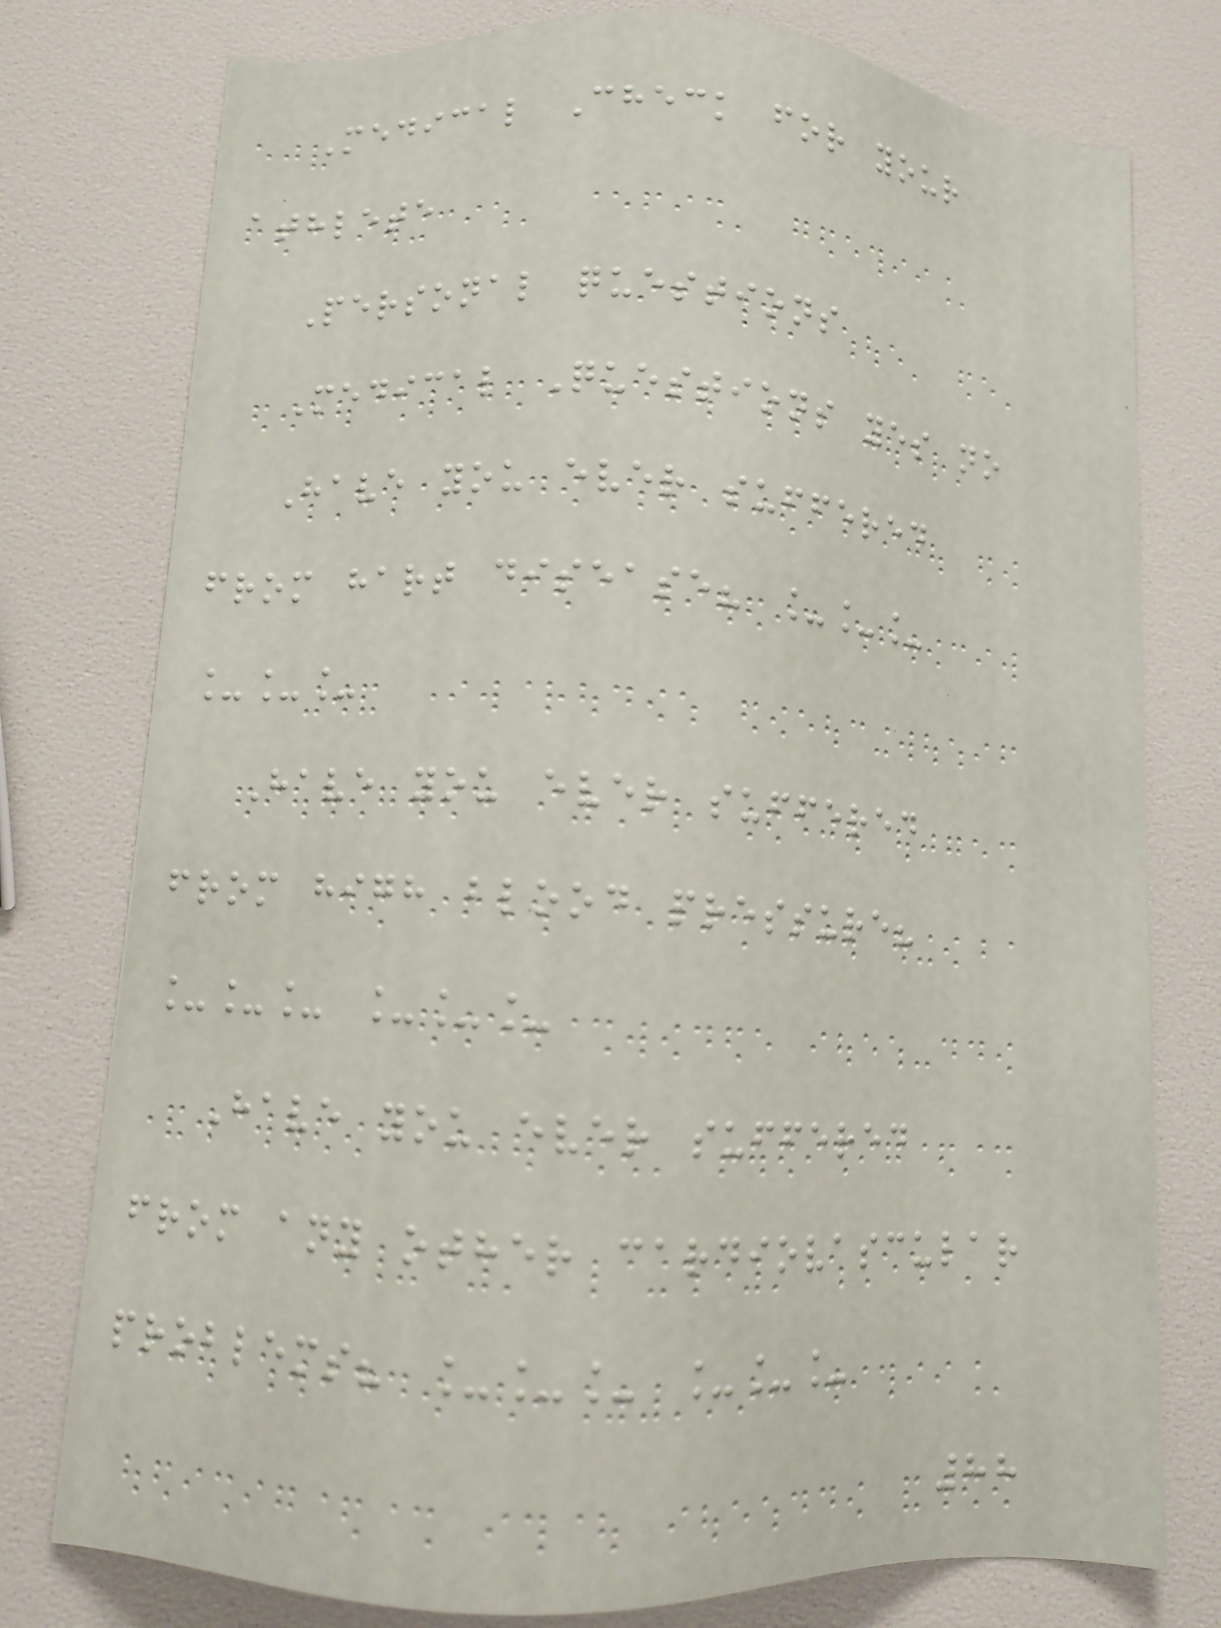Medical Check for your
athlete
Personal questions
Medical Questions yes no
Have you ever suffered
from hart disease? ___
___
Have you ever suffered
from high blood pressure?
___ ___
Have you ever suffered
from any other cardiovascular
problems? ___ ___
88
